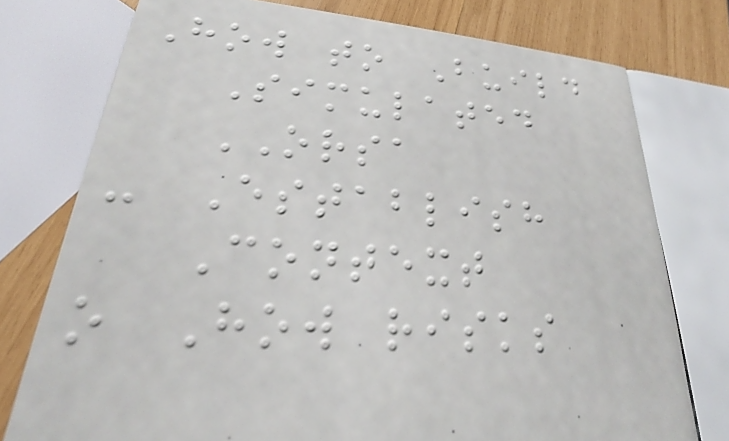How to Build
Simulated
ORSA
- Establish
Context
o How risks
